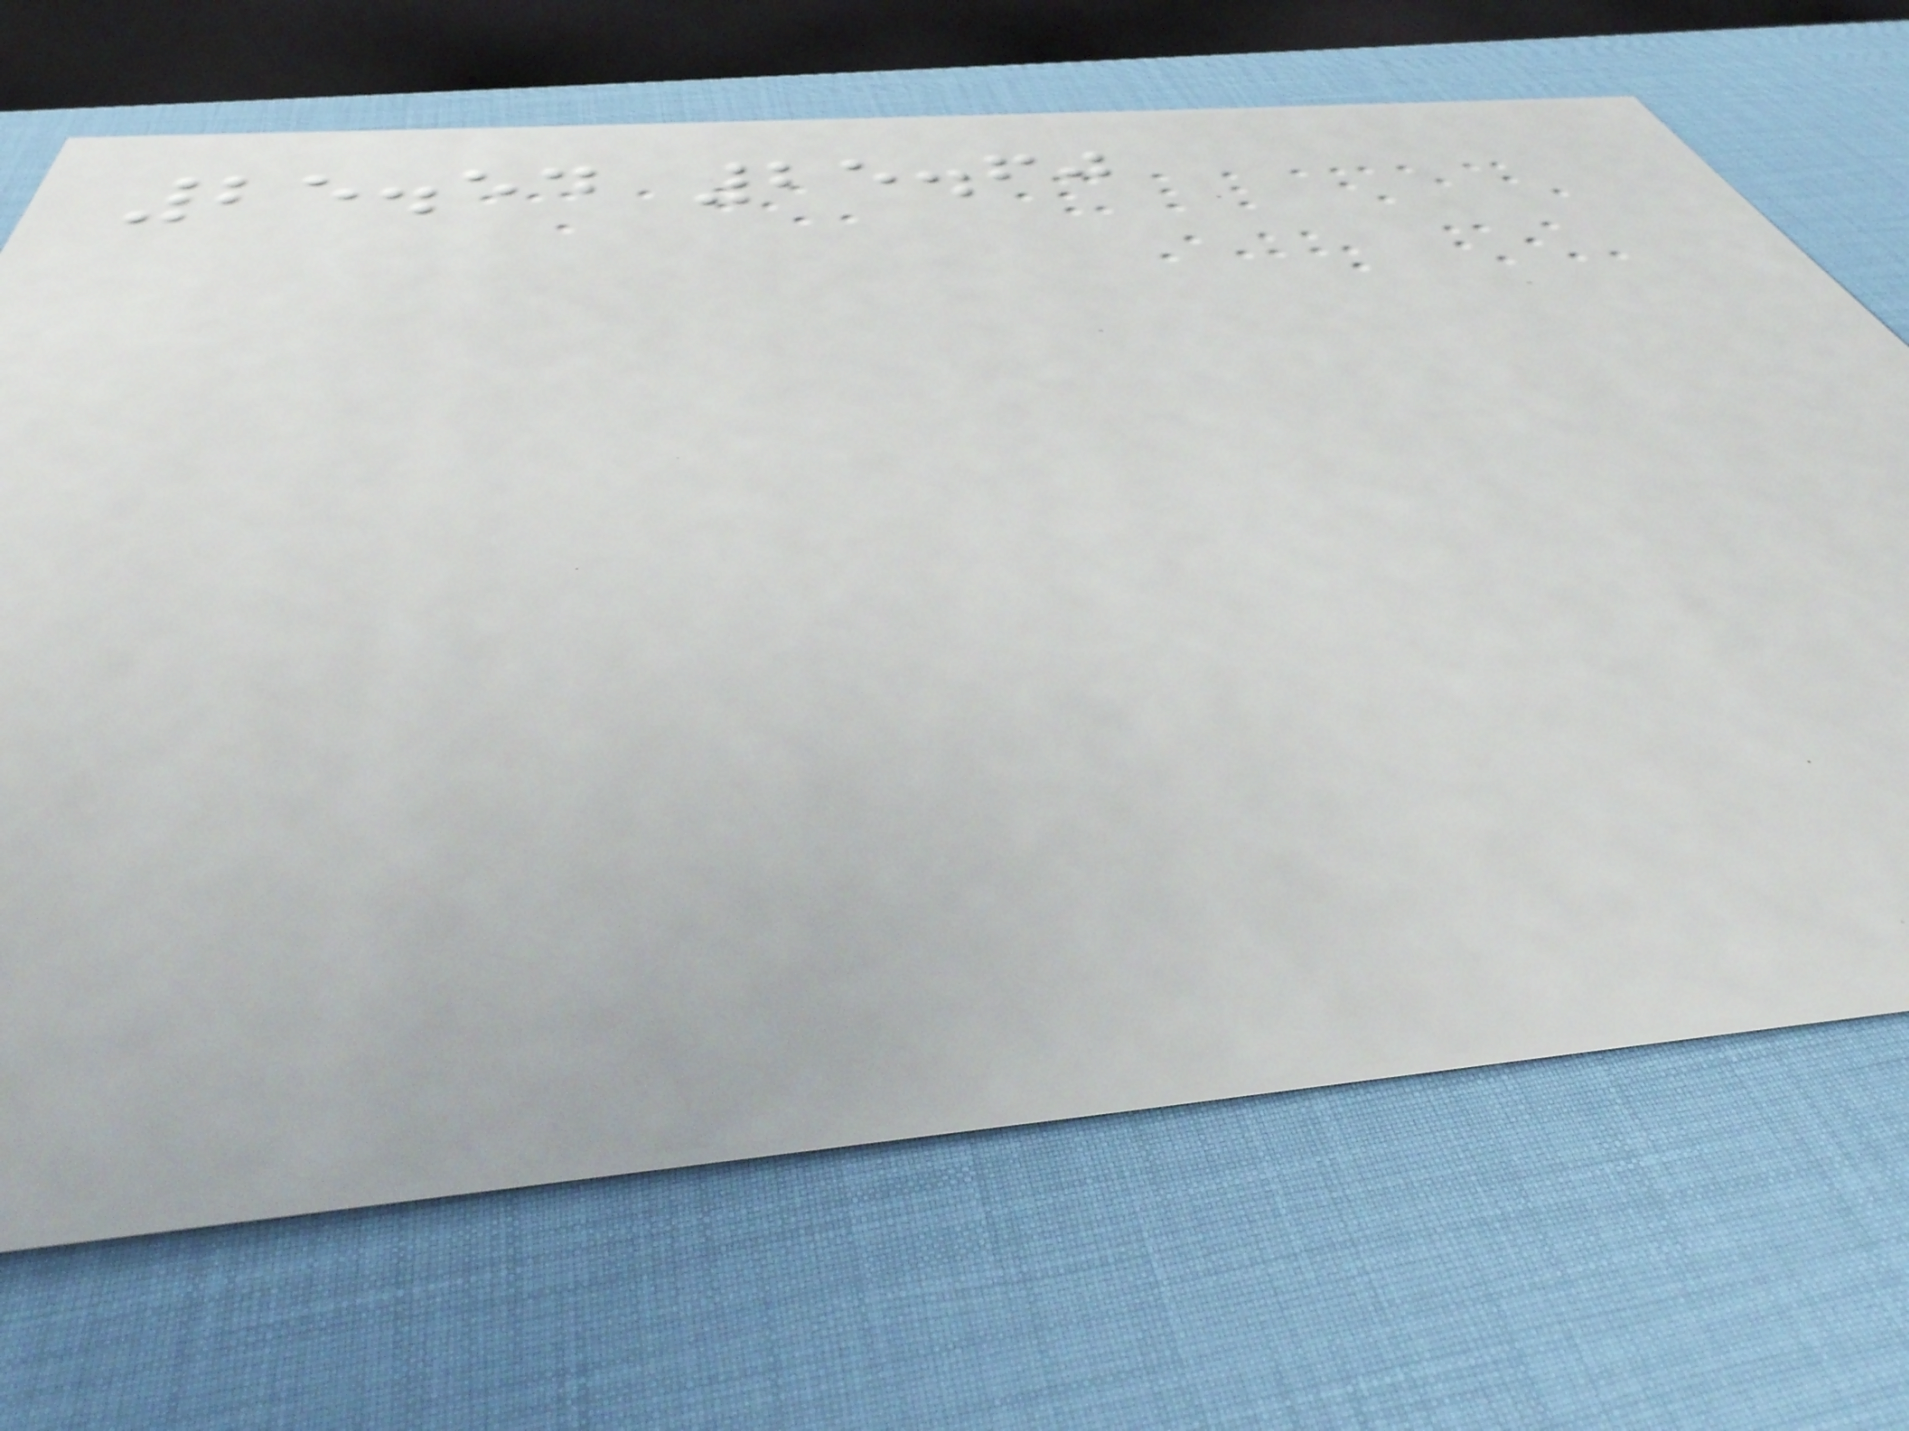25.54 25.60
